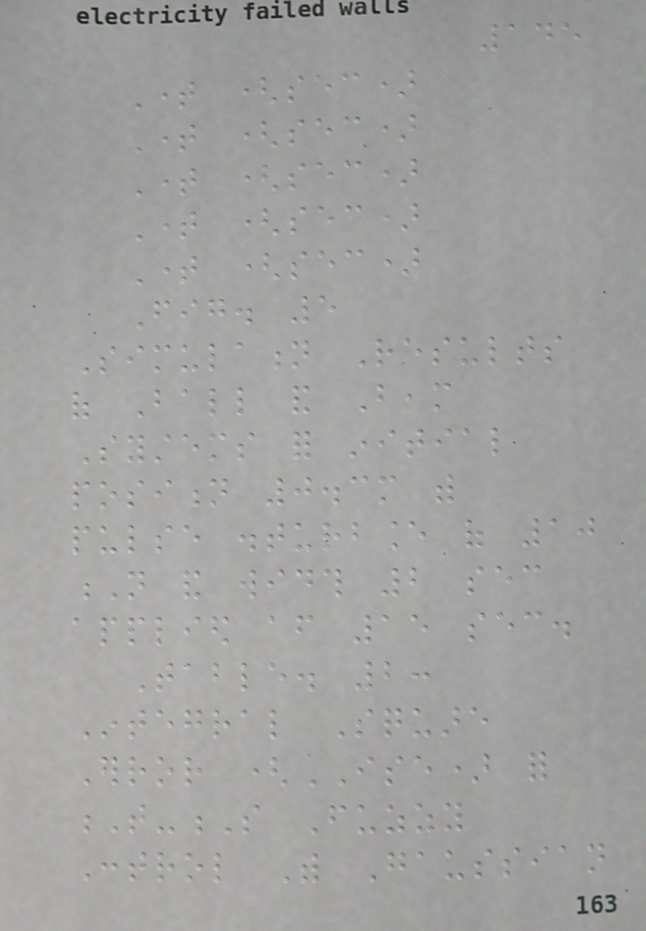145
Time (sec)
Time (sec)
Time (sec)
Time (sec)
Time (sec)
Fig. 5
Simulation Results
of Ball and Beam
Systems for initial
position 0.3m with
pulse disturbance of 10
N and width 2 sec
applied after 15 sec.
Table. 2:
Integral Square
Error (ISE) for
T-S Fuzzy
Control With Gaussian
